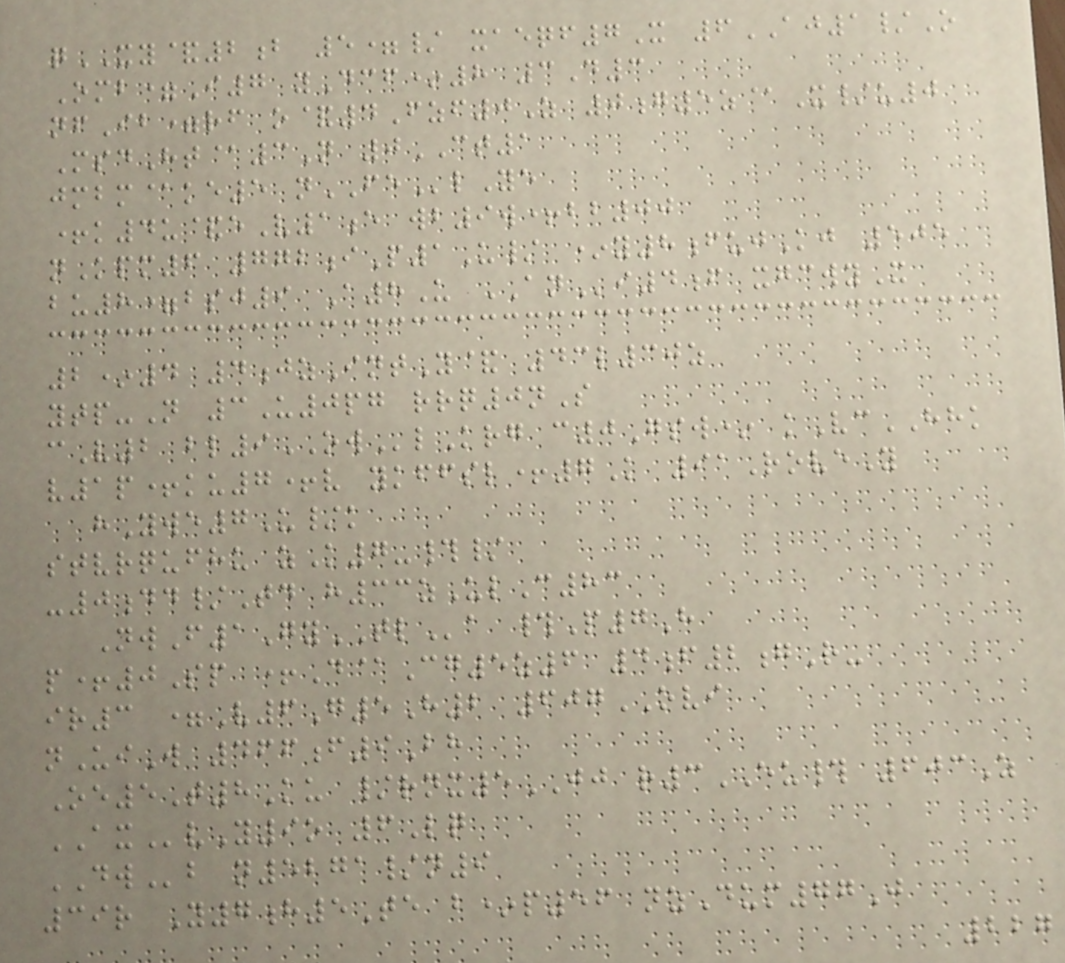qXY&2b 5=/ xaeqf7X 6AJ1/O
Omb=I7 yDcf*8 3D3
nfIb=rf o&4Fzf0Z 0g5z@X/u0
MsdHt@3N 0CT1
jmbm@ke5 nFElYe
+k4u&eV1e wb9w+bb00
nKpm6 772iP1U/ *y8fujKj 505
bu8=bsj9 A8U ANi4f xgcwyX
2*4 4jzIntY& 43l30z
ytp-N 3U0pg rrq0nS
cV2 bl9OWlKrg c0Gsw* kVcHHK
v1p+ku7+v ykffsl+7K 91RoveY
hYwe7U/k
stvrqufhu zK7-#/
-0dd/Td h33zUlC83
NwF1GyTLa #P7H
p+0Sp +D@Cg5z6 4f2gR-
ir3 =V6G5H2 607OVI
nUiW 466f9Bh
Oe5T8Ku /rnx5JJ r3EU# 603Z
AXvY9o 6Lq
DWb n5271/n9
39r Y7h5Te b*p56 nzDum77J
227
